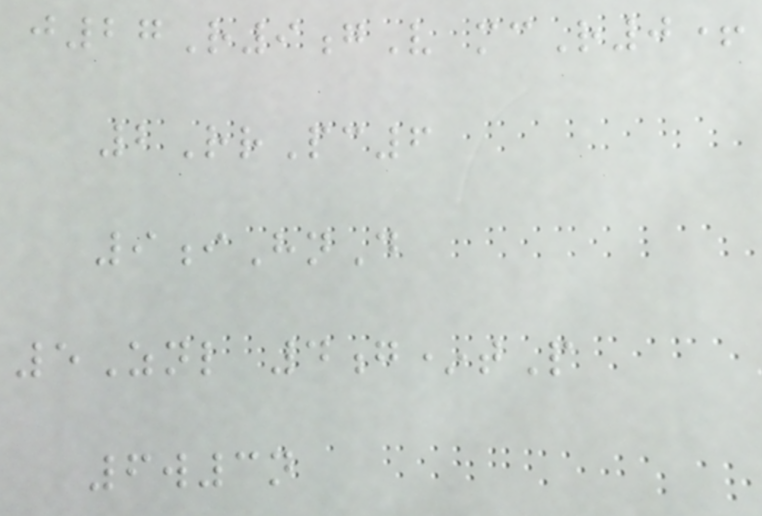j27R9gV mcR0+
2RrPc6
9iHnD
5Znl 4g*tP
6w3n
